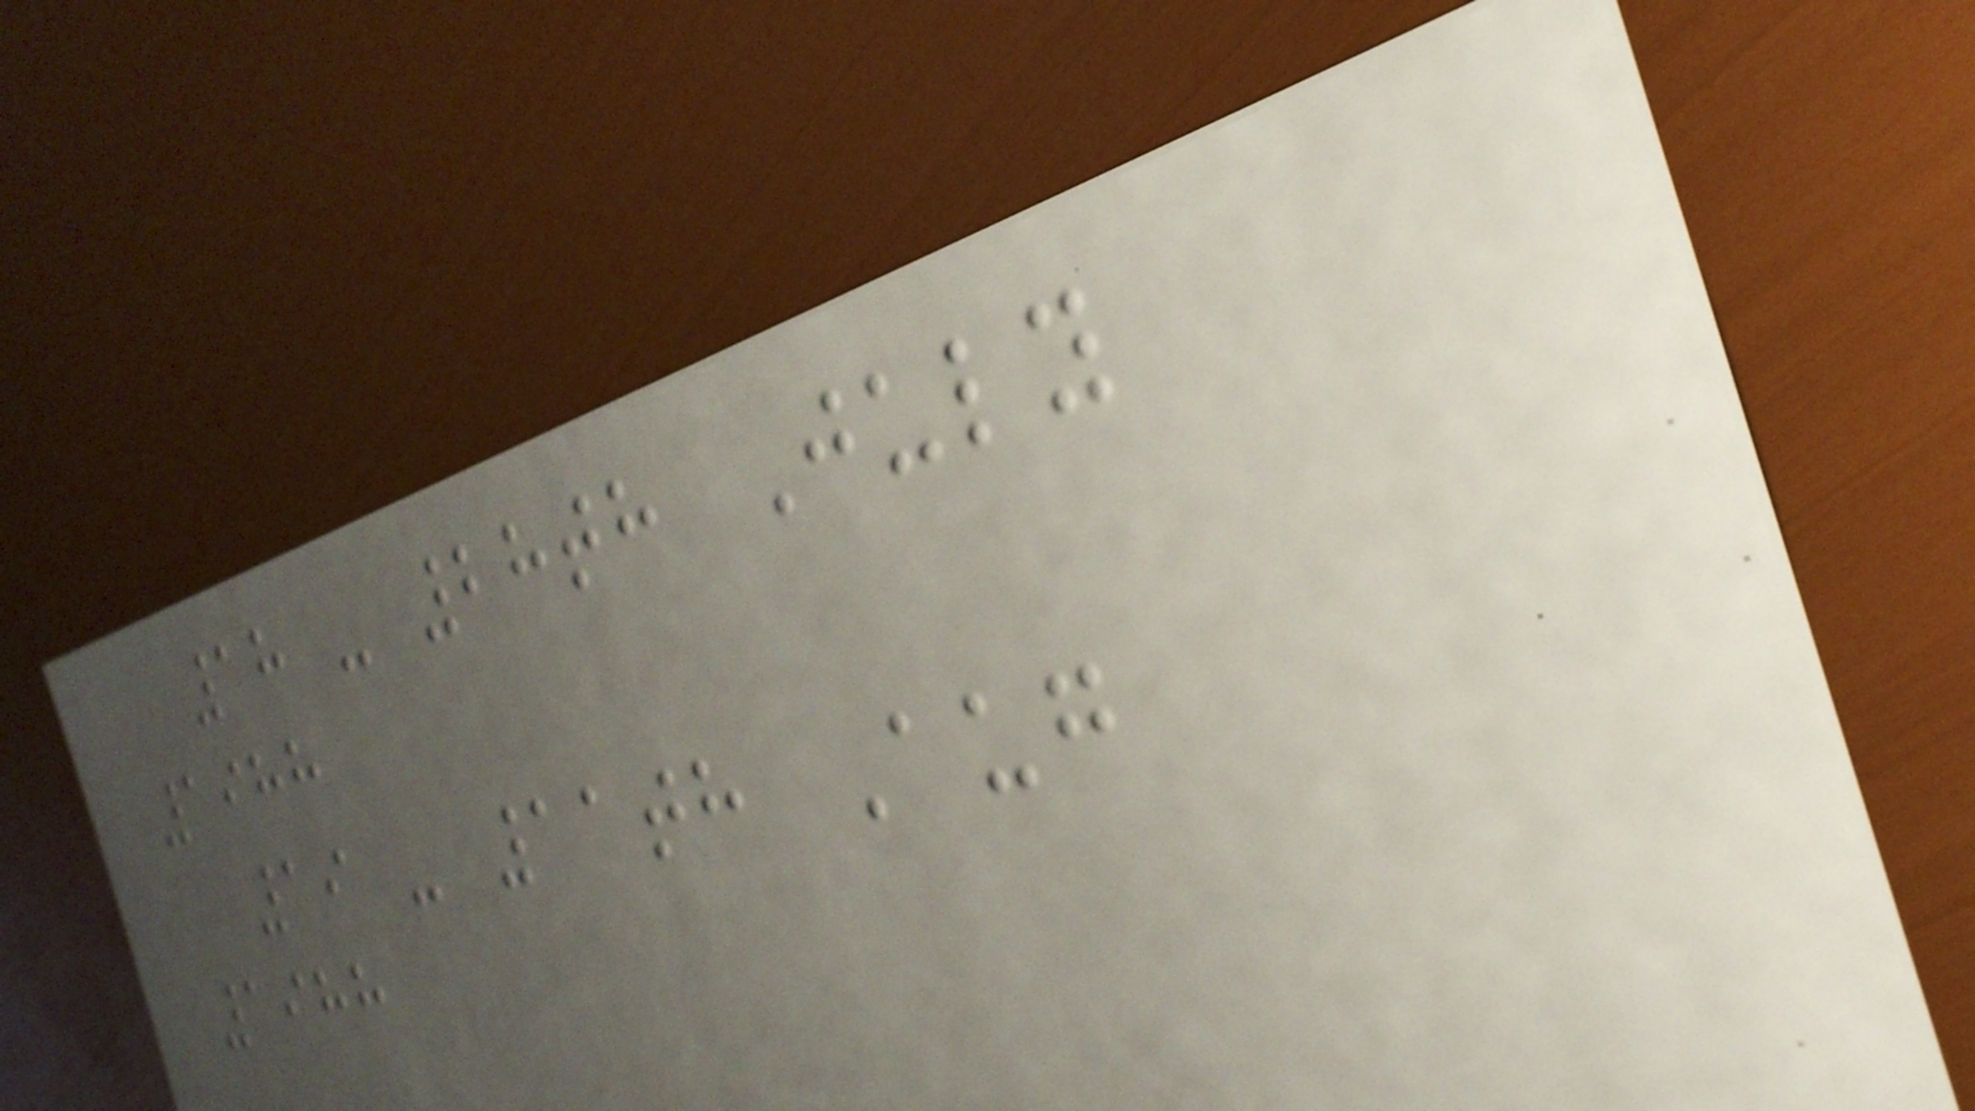18 - 28th July
1988
19 - 11th Aug
1988
